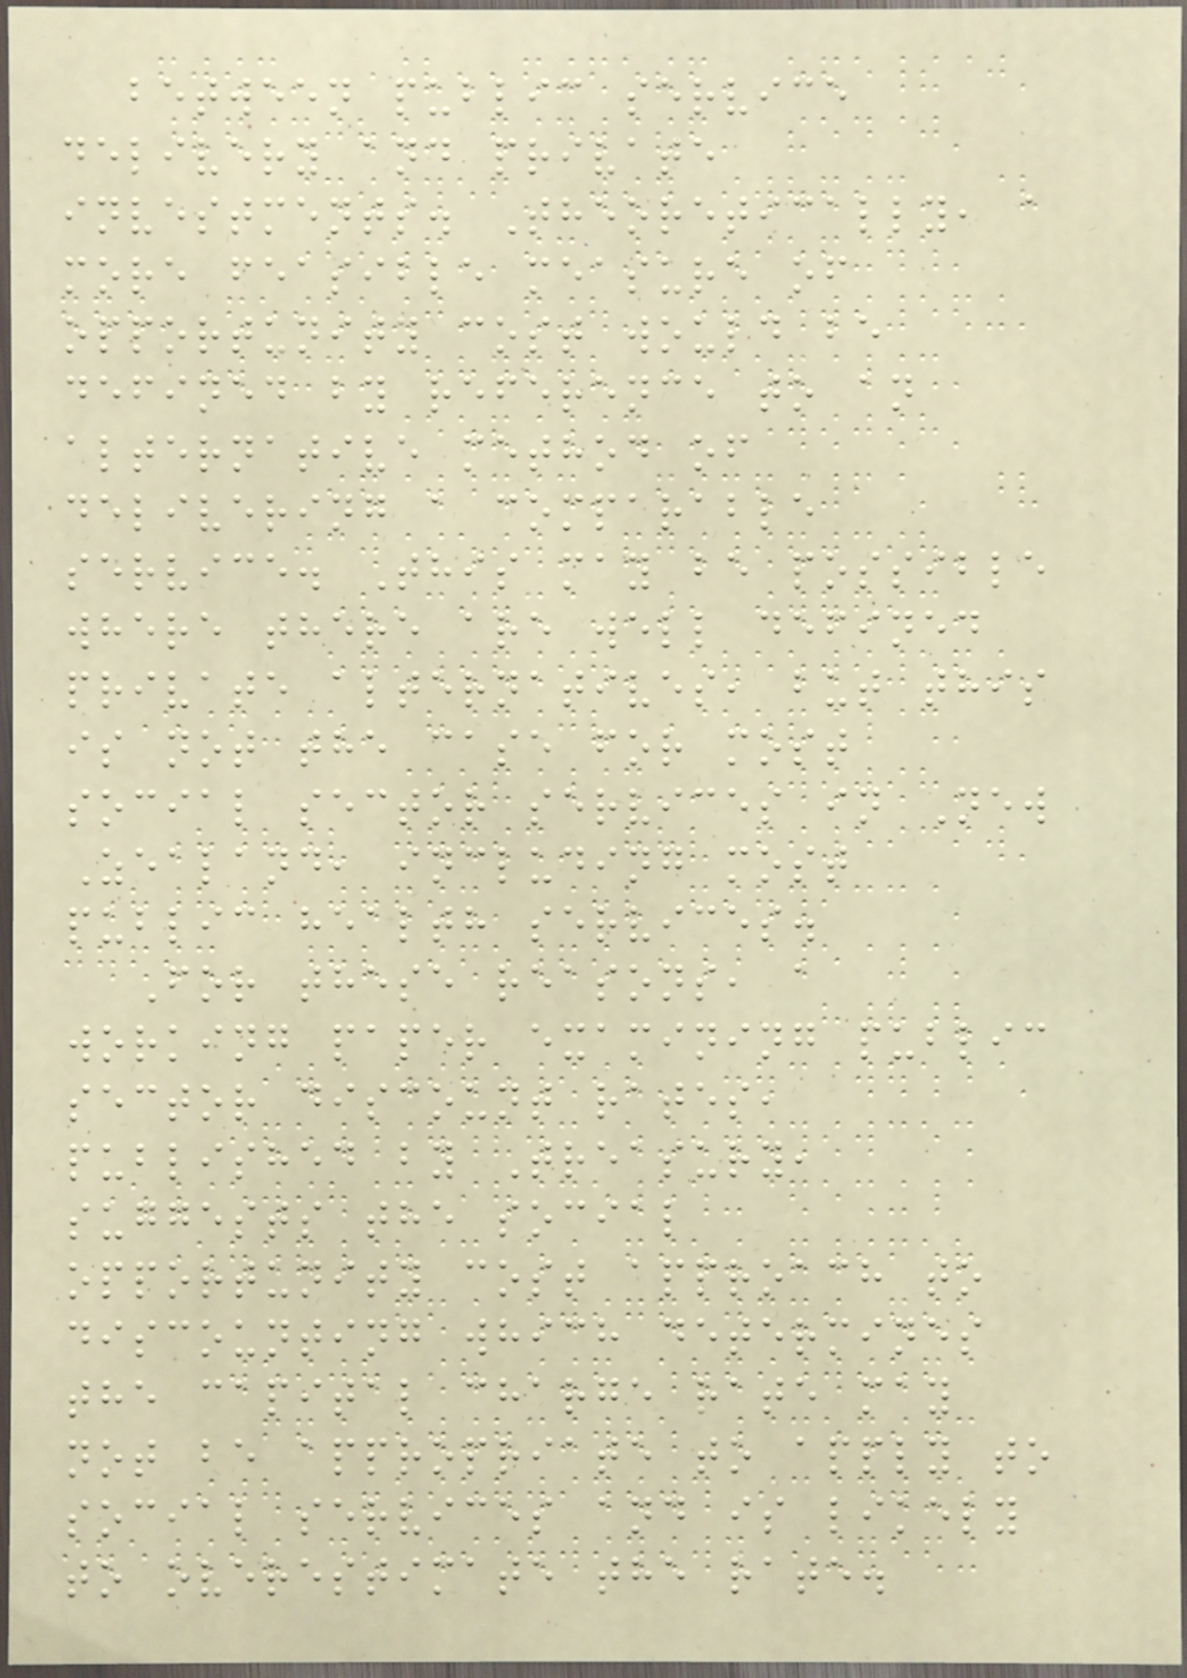between public service
delivery and private
investments. Theoretically, a
more feasible measure of
opportunity cost would be
defined by reference to an
alternative method of
delivering a comparable
service. This may be possible
where there are well defined
private alternatives, but this
is not the case for most
social sector services in New
Zealand, including most
public health services.
For these reasons, a
working paper examining public
sector discount rates,
published by Treasury,
suggests the social
opportunity cost approach to
discounting which determines
the capital charge rate may
not be appropriate to apply to
social services and is likely
to overestimate the rate.
